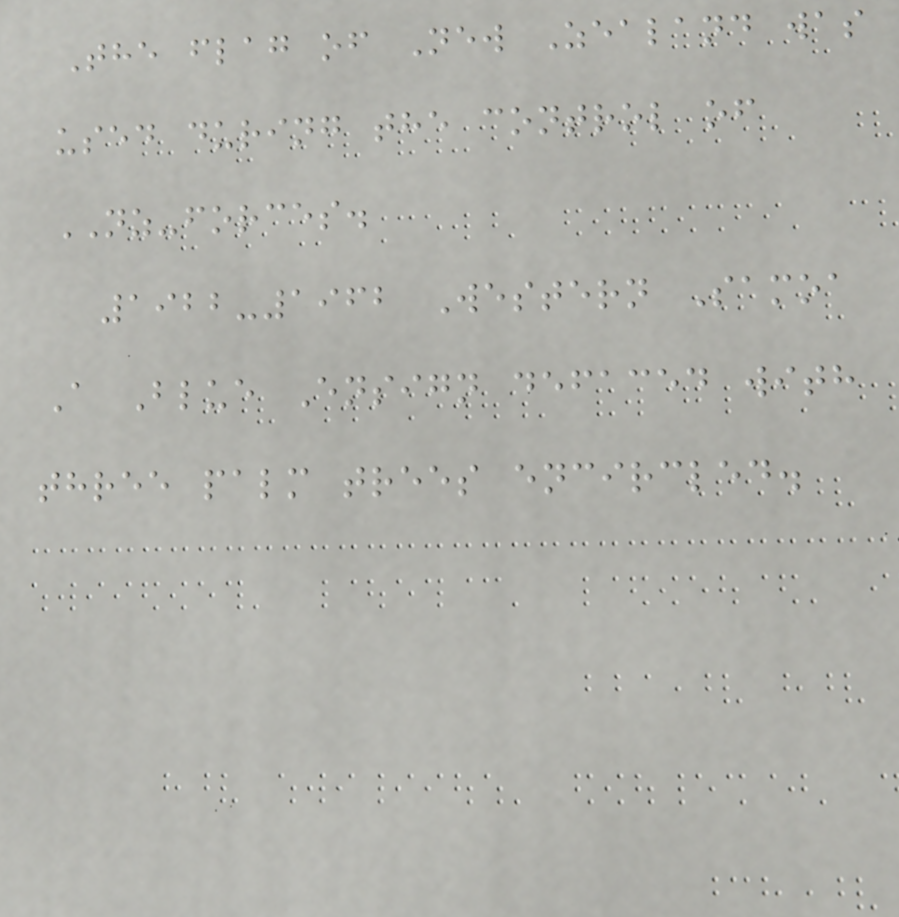The flag of New Zealand was
used during the control of
NZ-forces.
1922-1962 Western Samoa
A Blue Ensign defaced with
three palm trees encircled.
